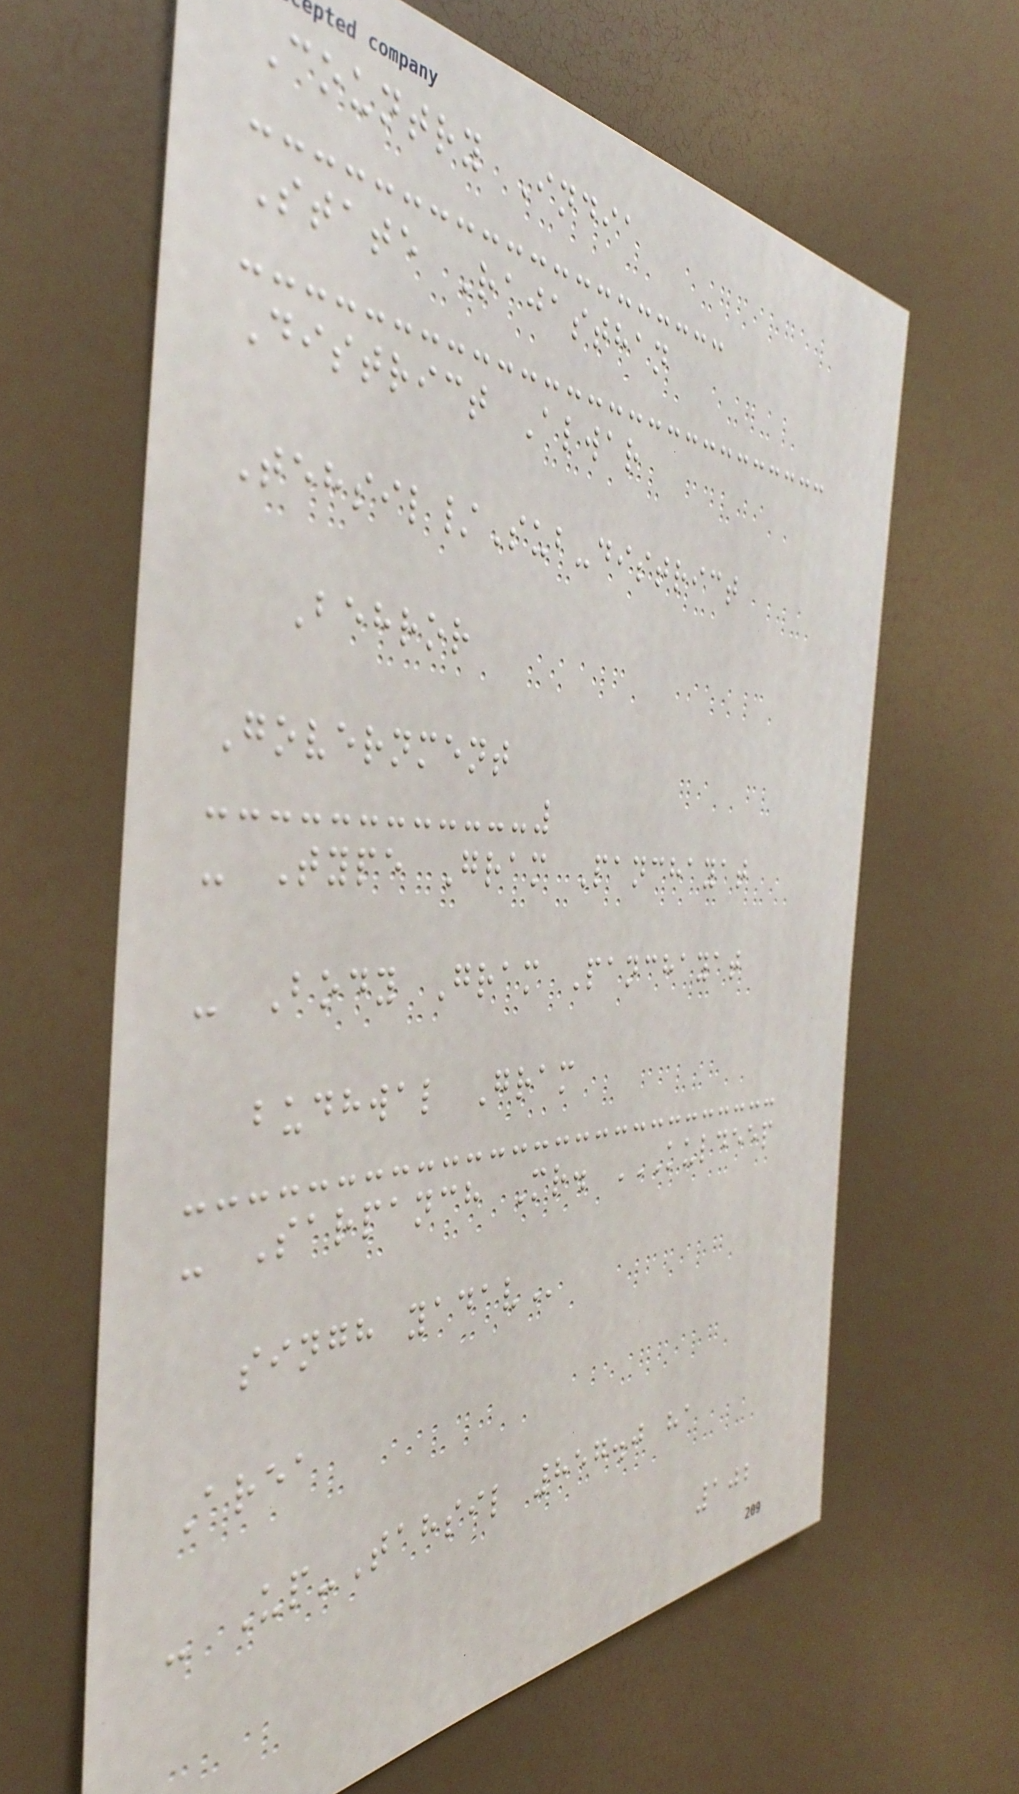Country India
State Rajasthan
District Alwar
Tehsil/Sub-district
Behror
Government
- Type Gram Panchayat
- Body Gram Panchayat
budhwal Gram
- Sarpanch Mr. KULDEEP
SINGH YADAV
Area
- Up-Tahsil 857.0 ha
102
